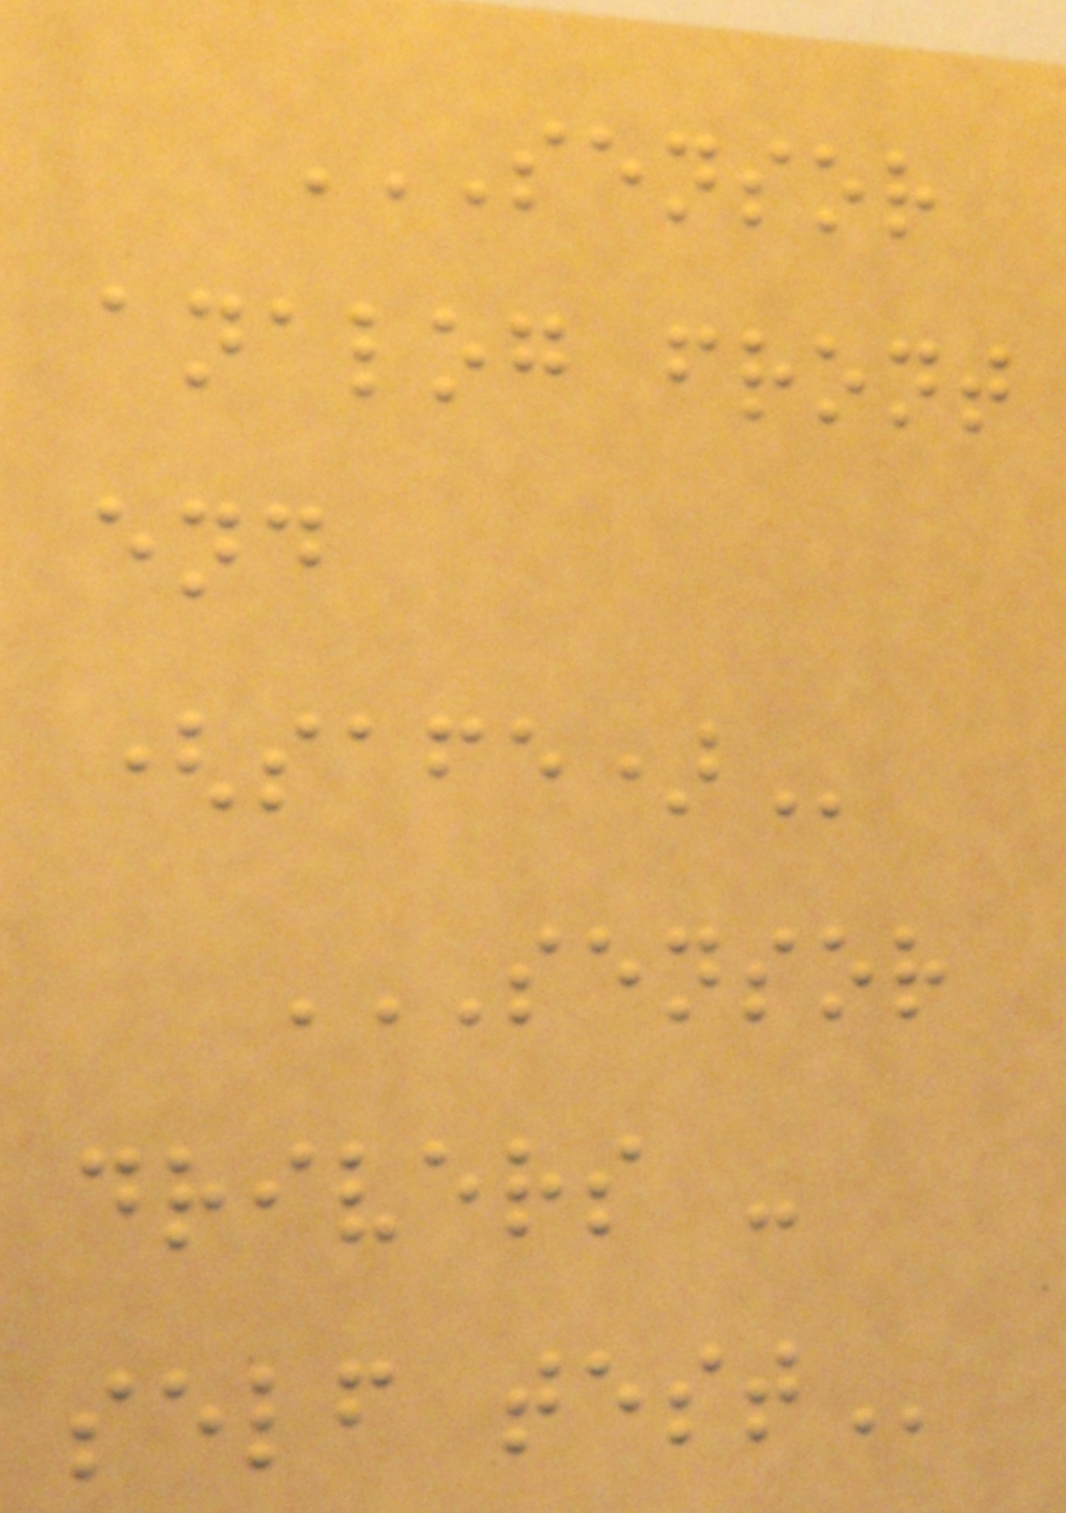SENSOR
ANALOG FRONT
END
(SAFE)
SENSOR
DRIVERS -
SELF TEST
